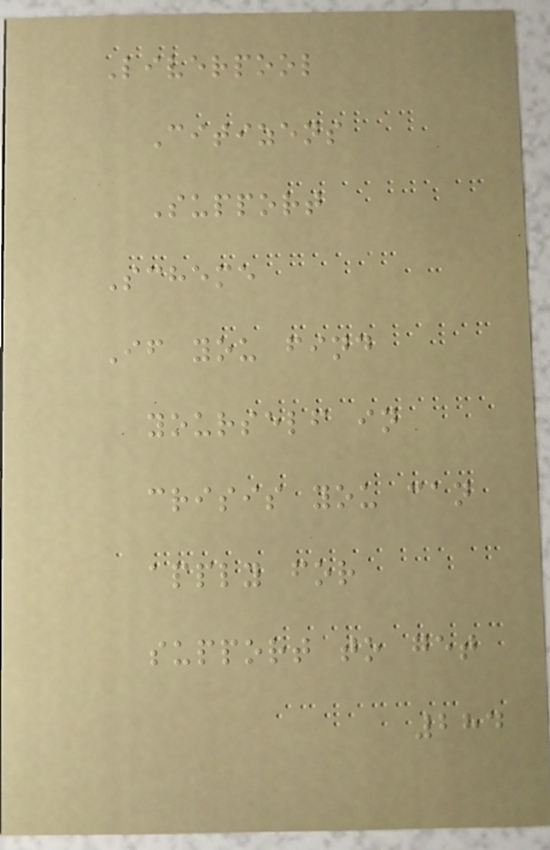Liverpool
Citizens
Support
Scheme
If you find
yourself in
crisis you can
apply for
support to get
284
